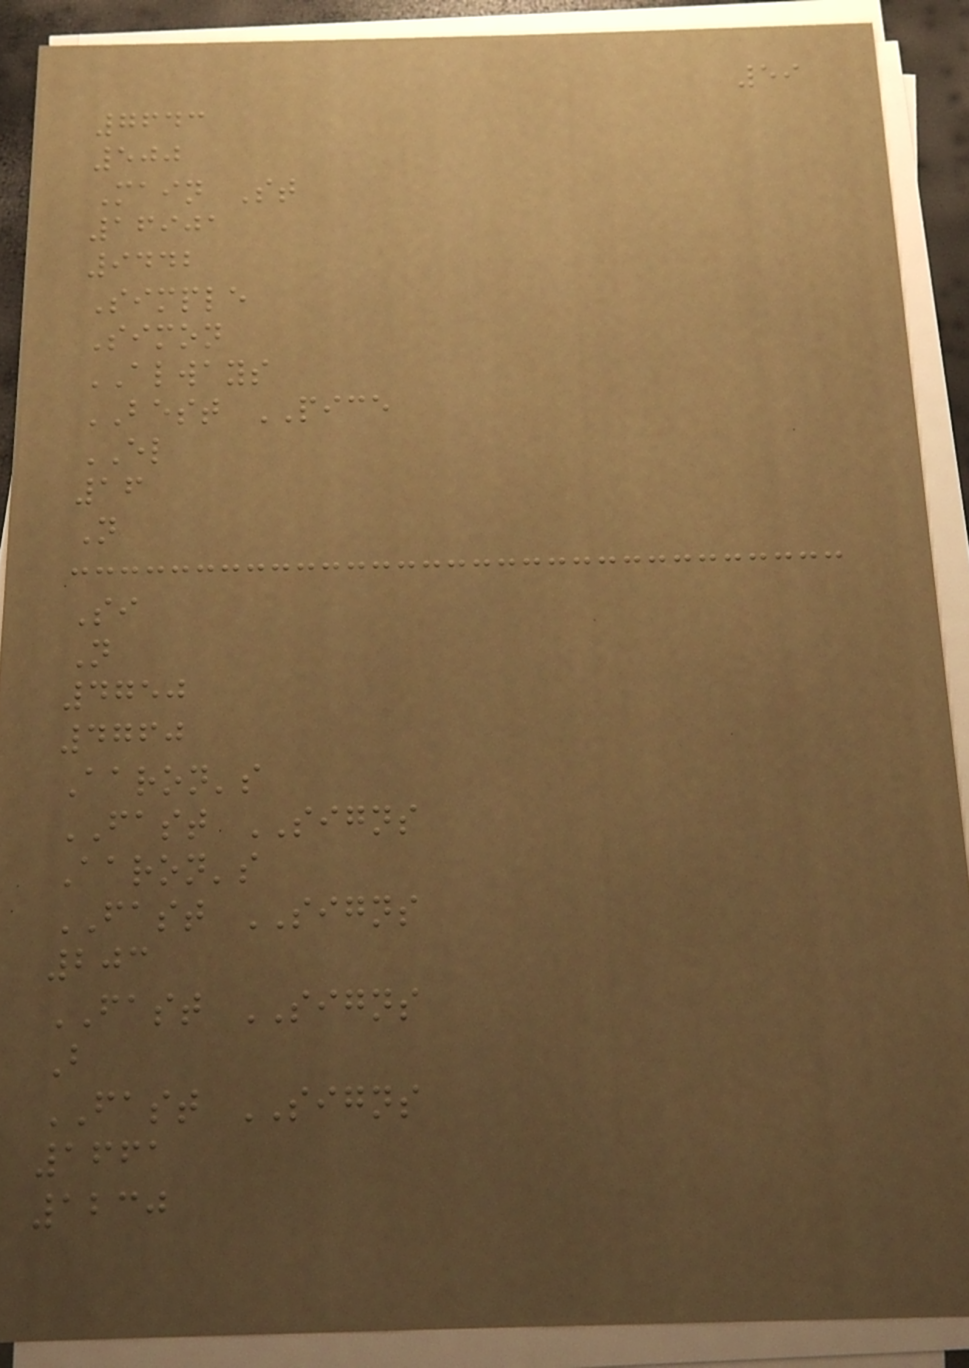59
7643
500
Main St
16901
9442
Simple
Simon
ALWAYS
BEST PICE
EL
16
N
Si
N
4750
4760
Aaron's
FAST SIGNS
Aaron's
FAST SIGNS
203
FAST SIGNS
B
FAST SIGNS
1661
1230
